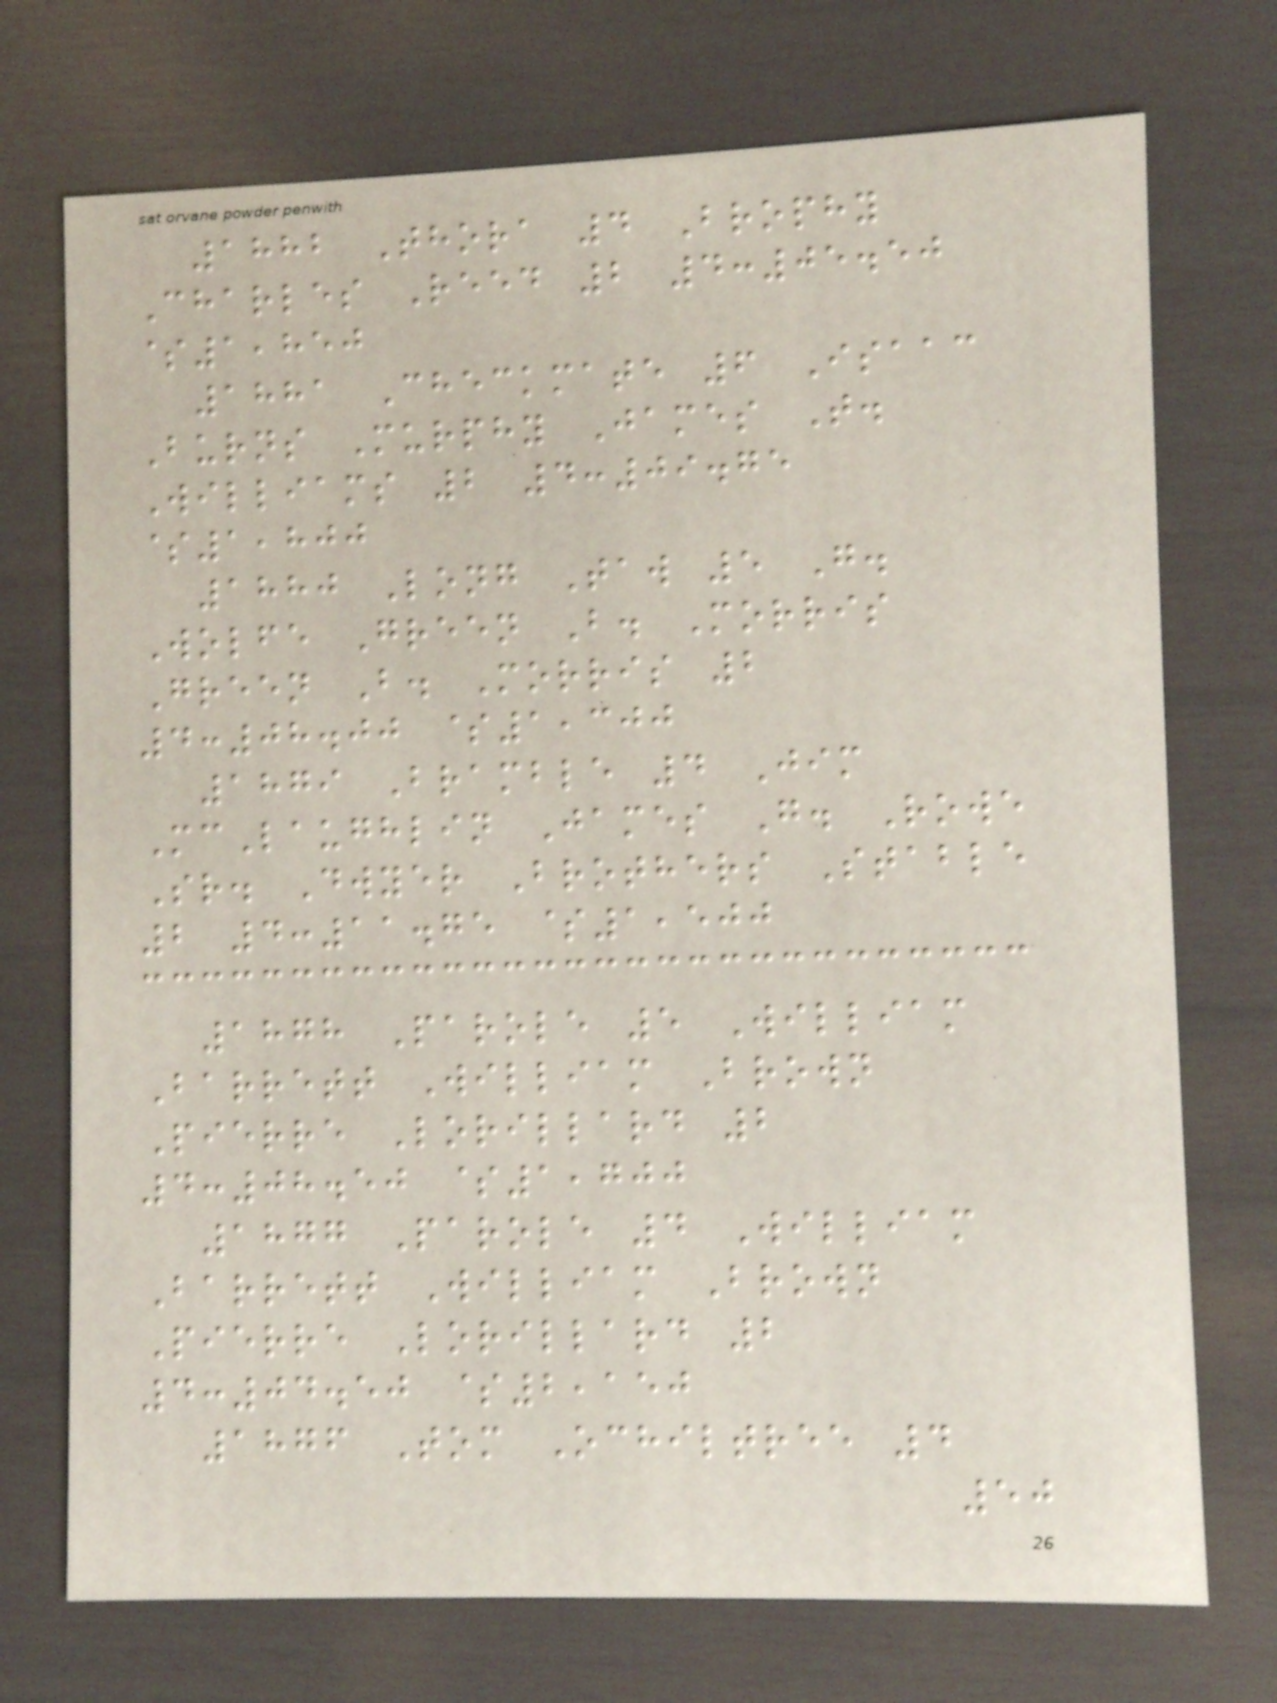1882 Thora 4 Brophy
Charles Reed 2 4:05.50
$1,850
1881 Checkmate 6 Isaac
Burns Murphy James T.
Williams 2 4:09.75
$1,800
1880 Long Taw 5 G.
Wolfe Green B. Morris
Green B. Morris 2
4:08.00 $1,300
1879 Bramble 4 Jim
McLaughlin James G. Rowe
Sr. Dwyer Brothers Stable
2 4:11.75 $1,500
1878 Parole 5 William
Barrett William Brown
Pierre Lorillard 2
4:08.50 $1,700
1877 Parole 4 William
Barrett William Brown
Pierre Lorillard 2
4:04.50 $2,150
1876 Tom Ochiltree 4
50
